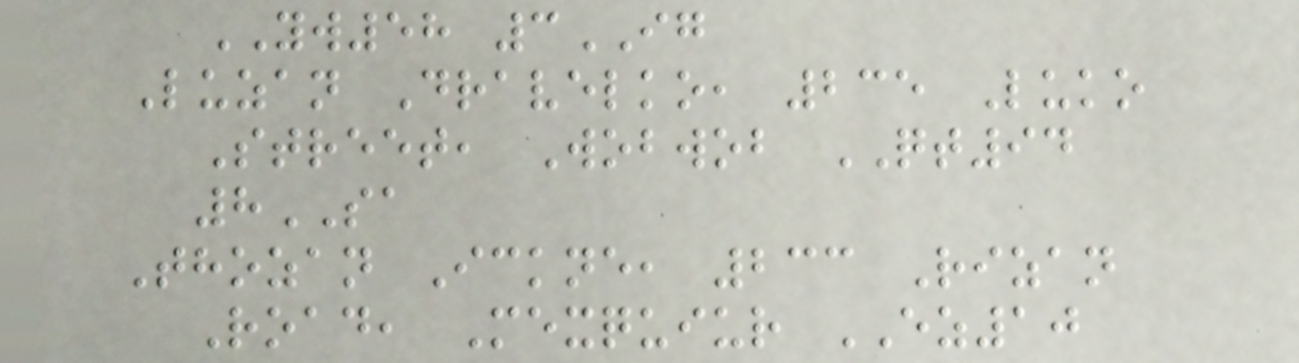YW58 3IG
Luzan Dravelko, 235 Luko
Street, Wobwob QT94
8SA
Thozan Ickne, 233 Rizan
Road, Mexquiur EZ10
